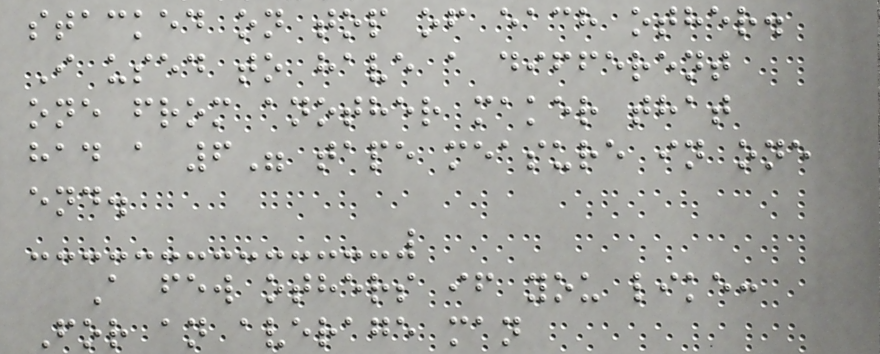stacked on top of each other.
I used to have a different
one from another maker that
had a 6" tape measure in one
end.
A few others if you like:
For an average man
